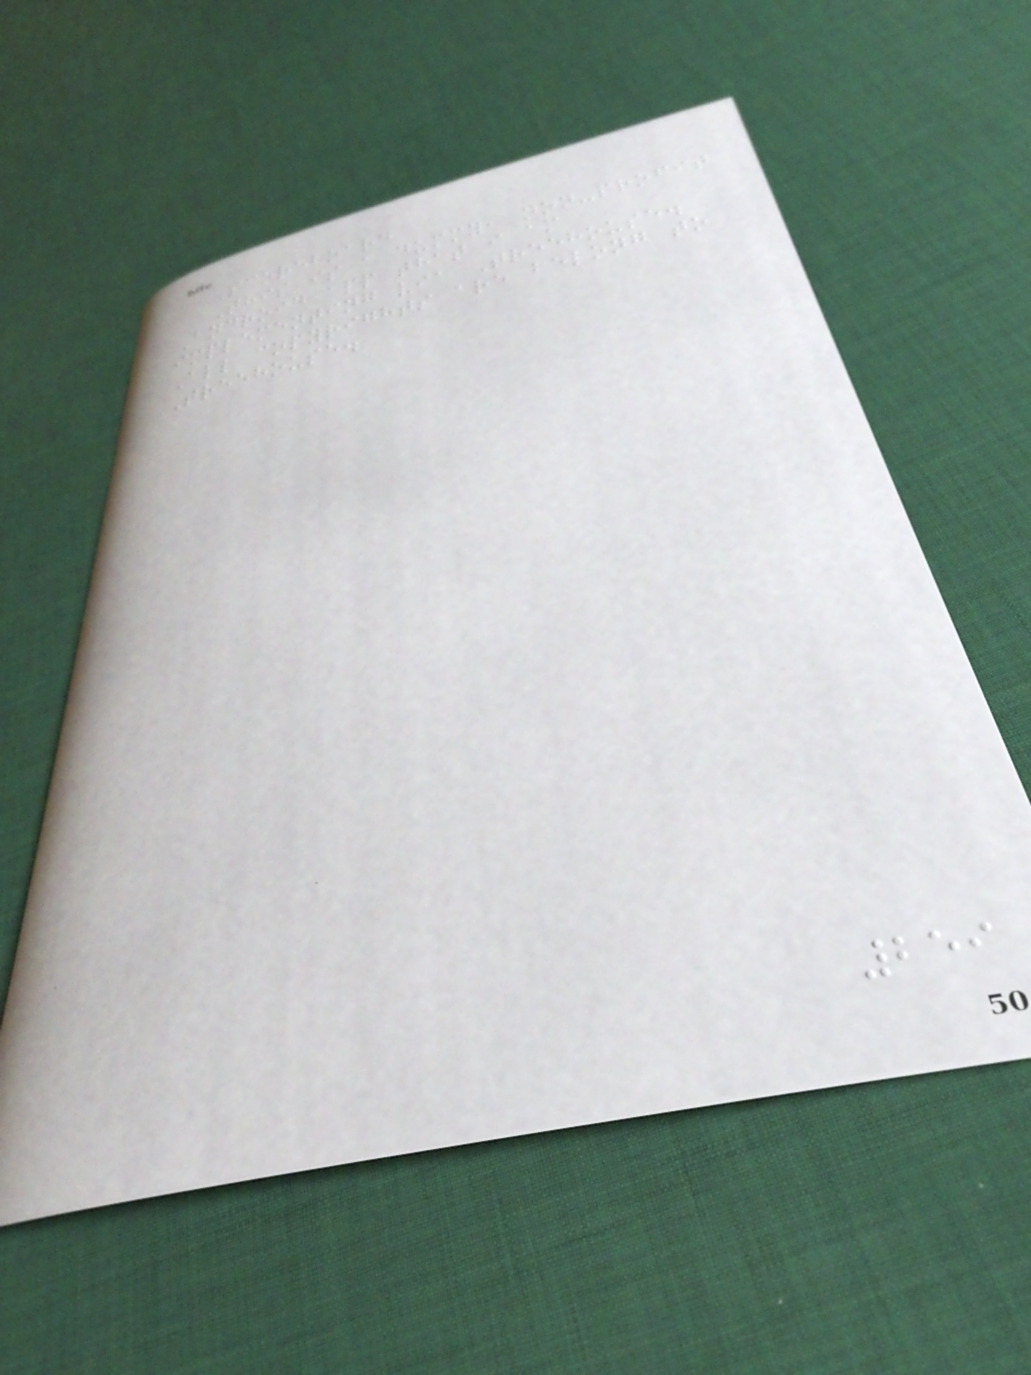Scoreboard
This is a dummy, non-profit
Android app that i am
implementing via Treehouse.
All copyrights are belong to
Treehouse.
259
